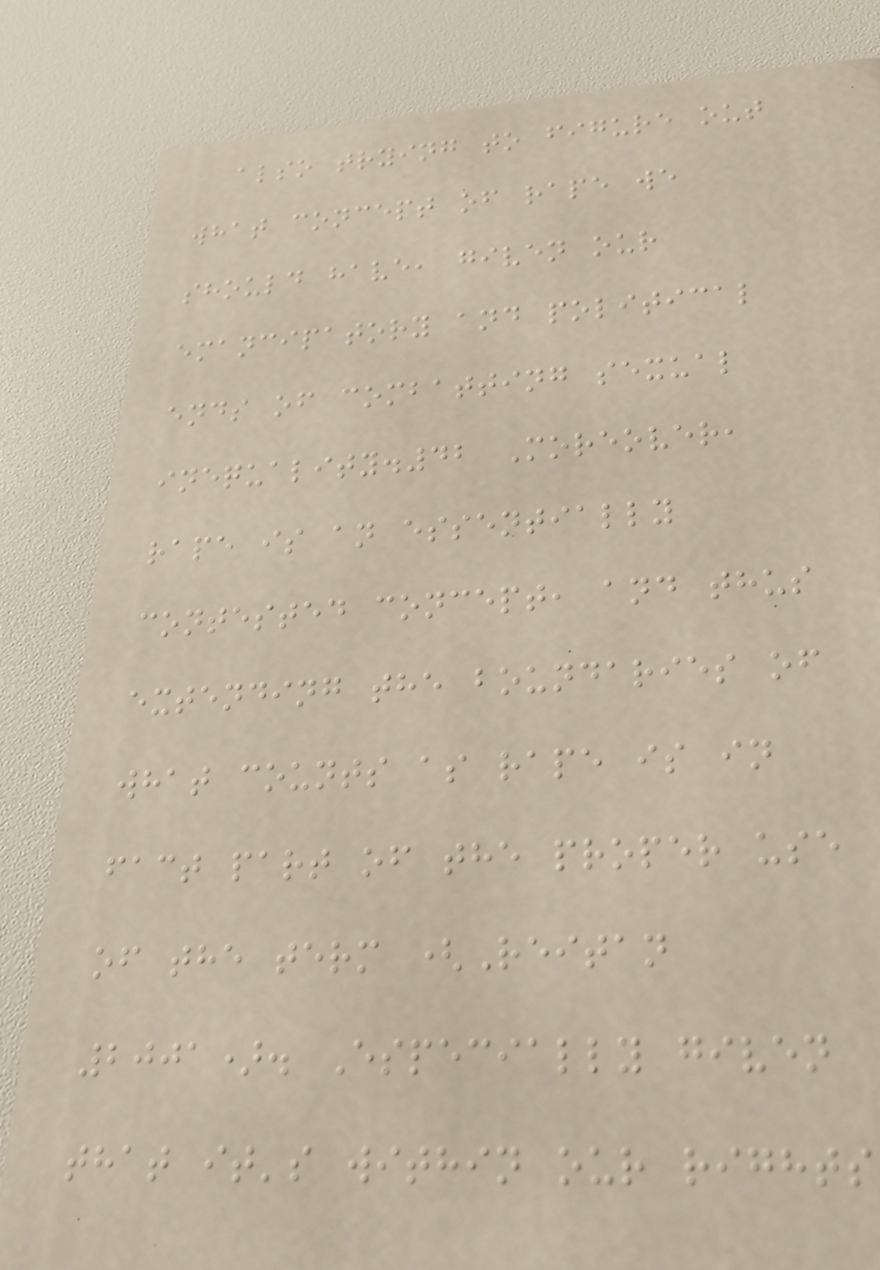also trying to figure out
what concept of rape we
should have, given our
emancipatory and political
ends of combatting sexual
inequality.42 Moreover,
rape is an essentially
contested concept, and thus
extending the boundaries of
what counts as rape is in
fact part of the proper use
of the term (Reitan
2001). Especially given
that it's within our rights
